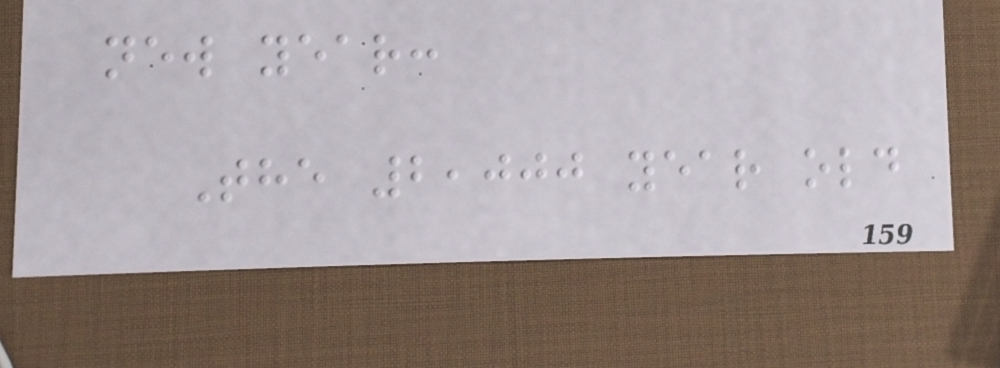new year:
The 2,000 year old
